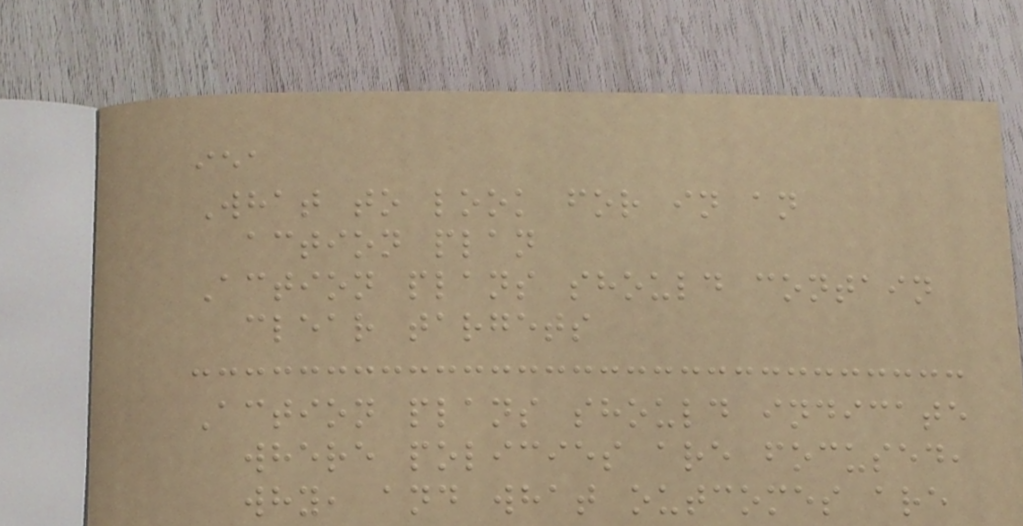iea
What to look for in an
action plan
Action plans should contain
clear targets
Action plans should indicate
where policies are focused,
why, and what outcomes are
